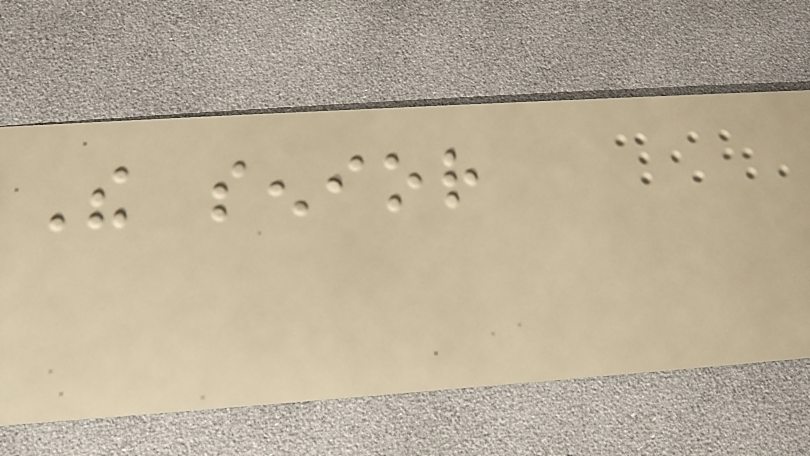The senior
